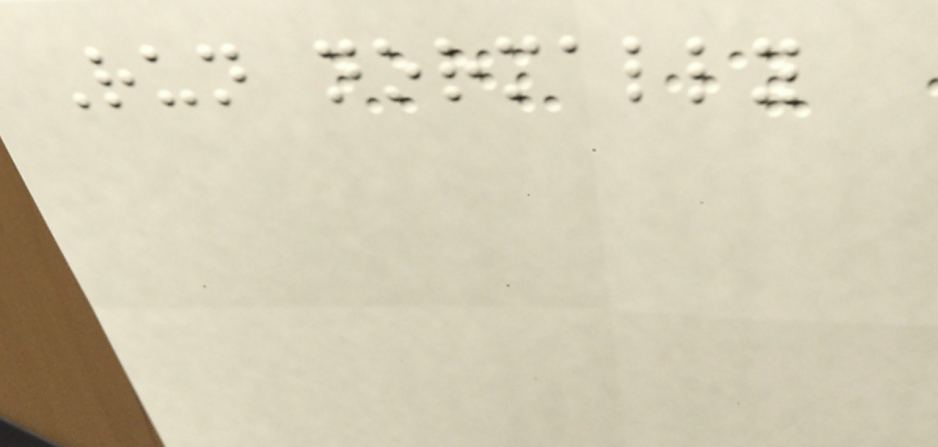Run normally
